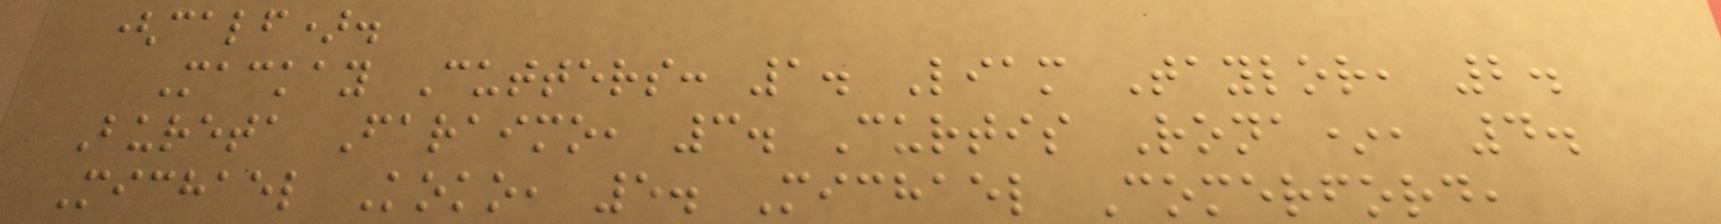(calf).
Mackay Cutters: 1. Liam Taylor, 2.
Bureta Faraimo, 3. Curtis Rona*, 4.
Michael Koko, 5. Michael Comerford,
